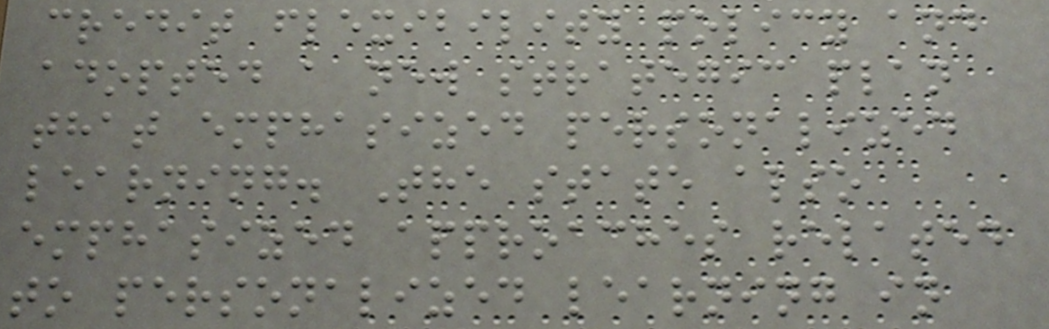credit flexibility policy and
adopted a new strategic plan
that emphasized personalized
learning. The state also
emphasized approaches related
to personalized learning in
